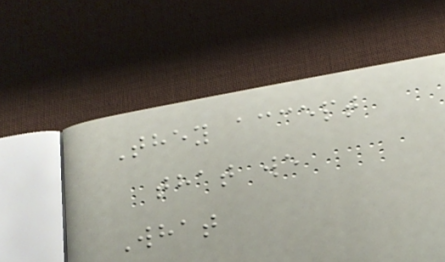They accept
that we
What
